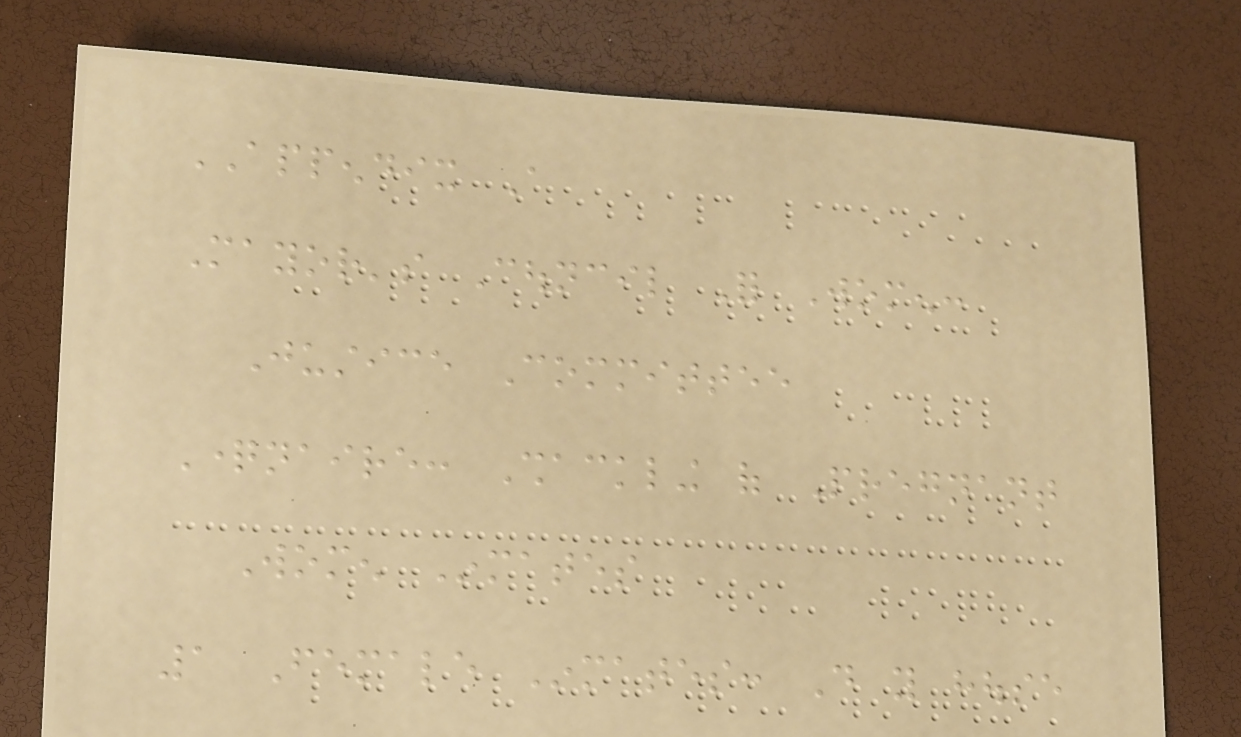APPENDIX A
Mayor's Council For Women:
Justice Committee
Questionnaire: Shackling of Pregnant
Women Inmates
1 Female Inmates: Do you house
